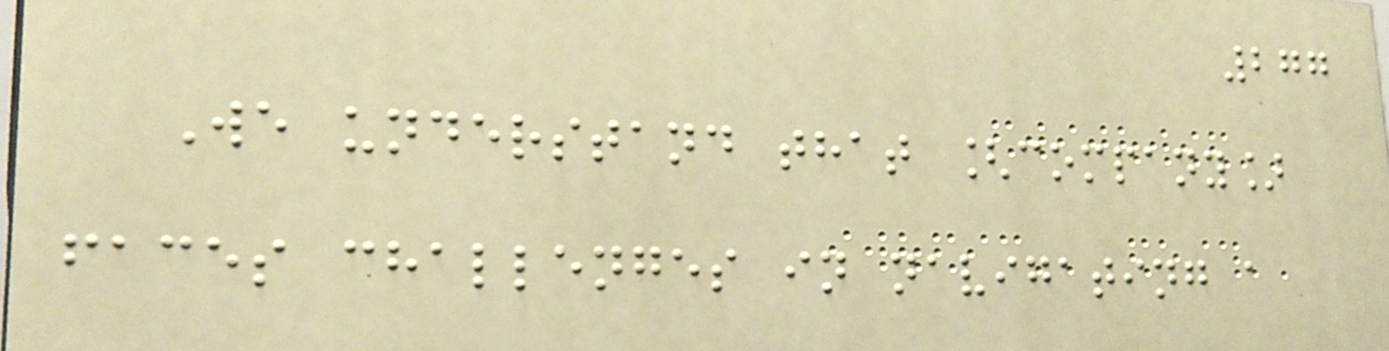277
We understand that [company]
faces challenges in navigating a
